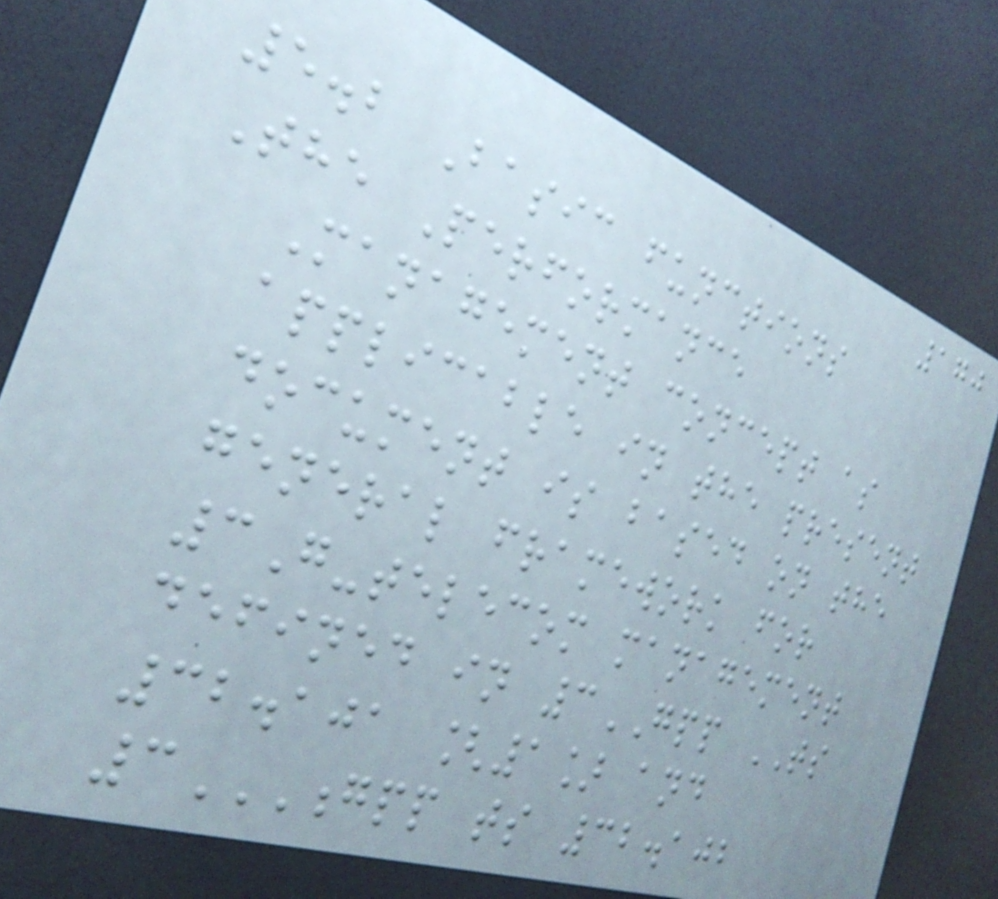170
5.2 Basic functions
The Performance
Management concept as
applicable in the present
document is based on the
general framework for
3G-telecom management
defined in 3GPP TS
32.101 [1] and
3GPP TS 32.102
